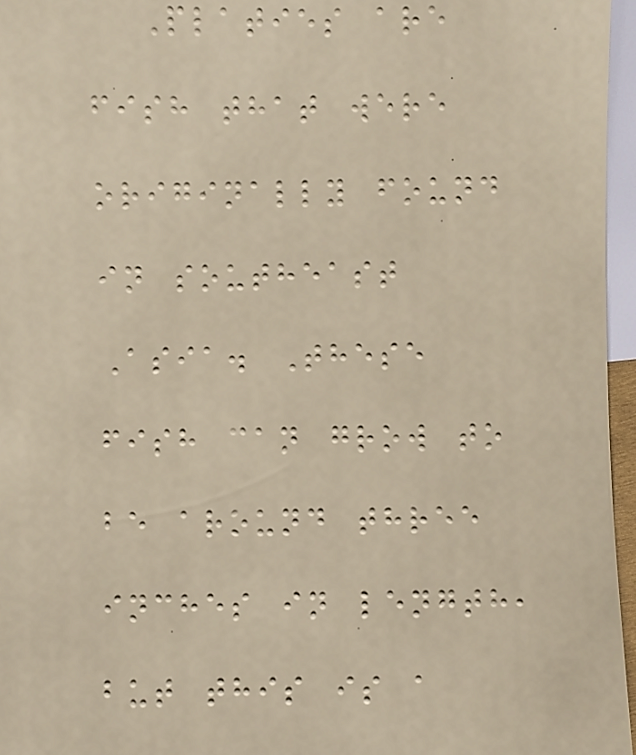Platies are
fish that were
originally found
in southeast
Asia. These
fish can grow to
be around three
inches in length,
but this is a
